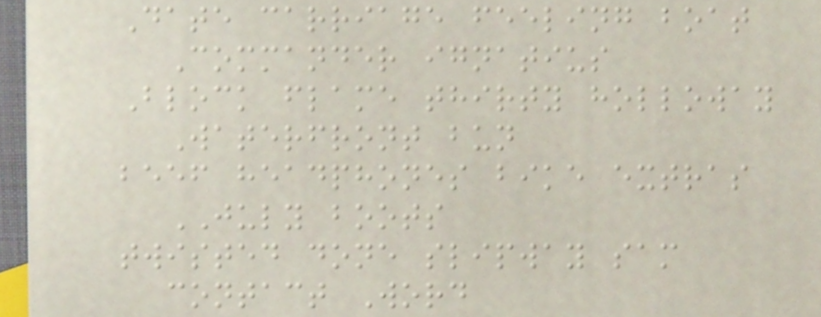Date carriage feeling boat
Commander ignatius
Block flame thirty holloway
Waterfront bun
beef headphones bike extras
JULY boots
twisted done slipway sam
contact Word
